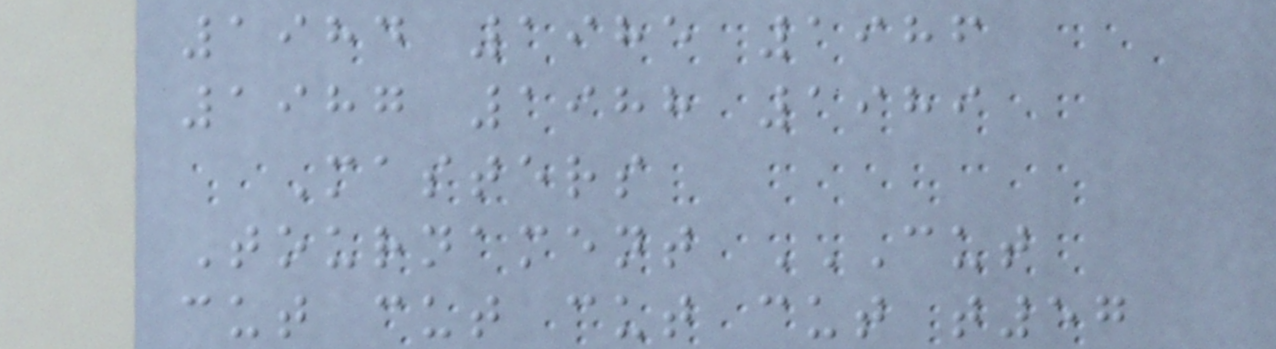1984 1985 1986
1987 1988 1989
Masters
Tournament CUT
CUT CUT CUT CUT T57
